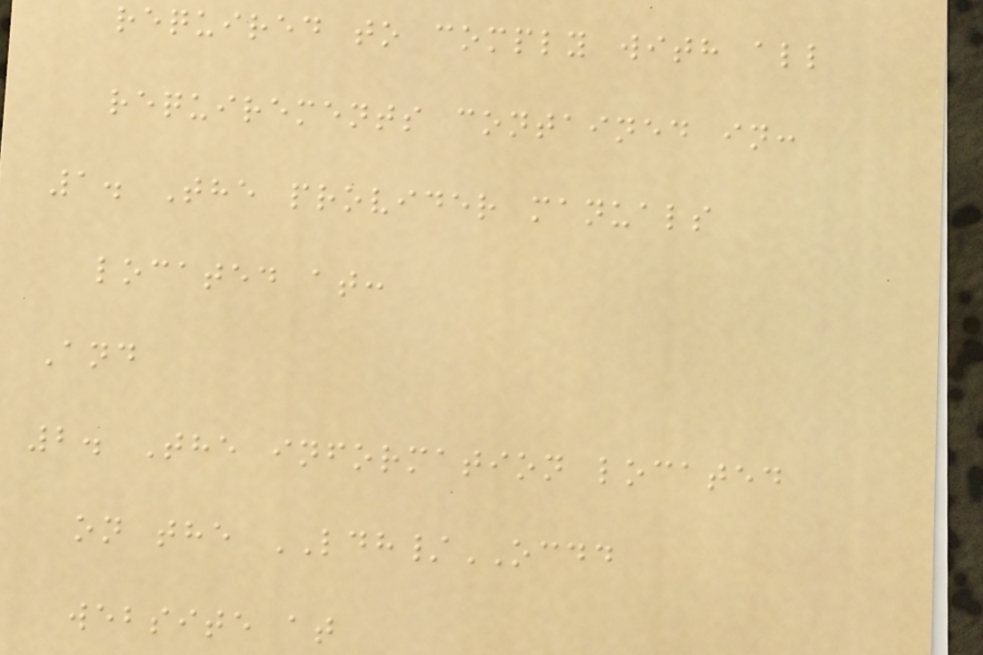required to comply with all
requirements contained in:
1. The provider manuals
located at:
And
2. The information located
on the LDH/OCDD
website at
